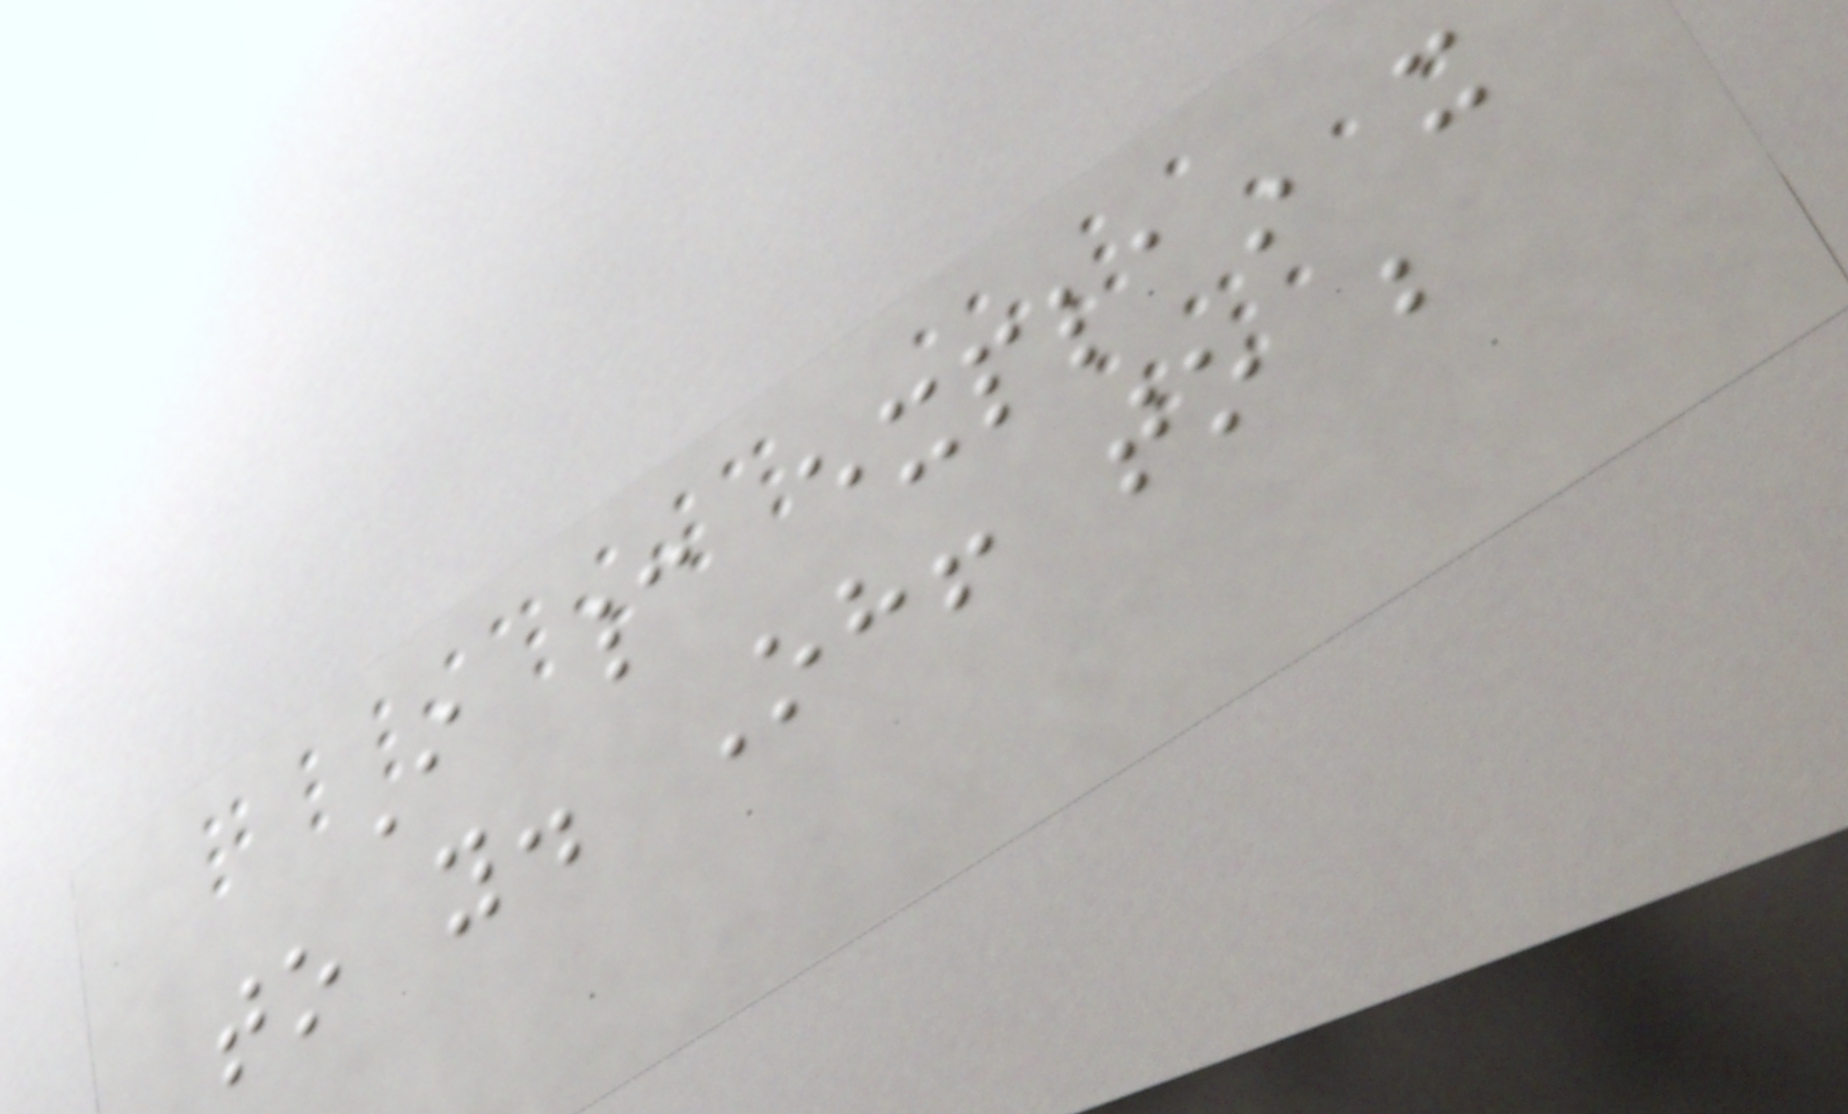I cannot explain it
to you. Oh! to be
